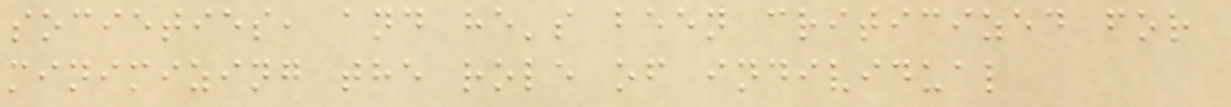societies, and he's been criticized for
minimizing the role of individual
